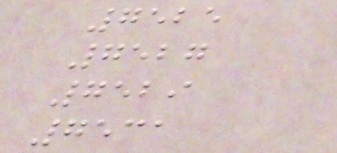7525
7527
7529
7531
